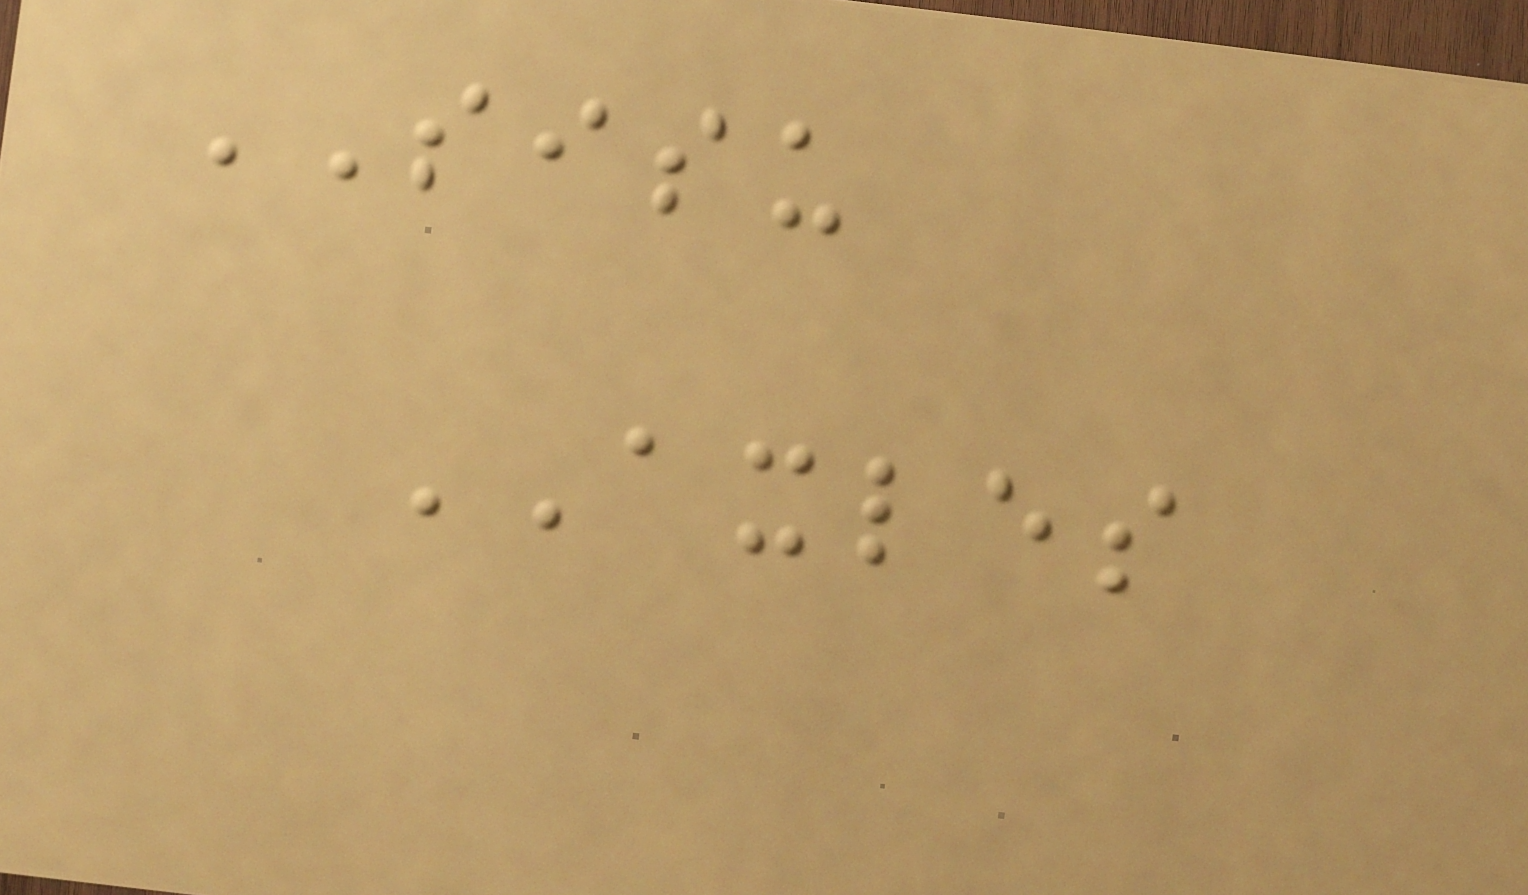SISU
AXLES
